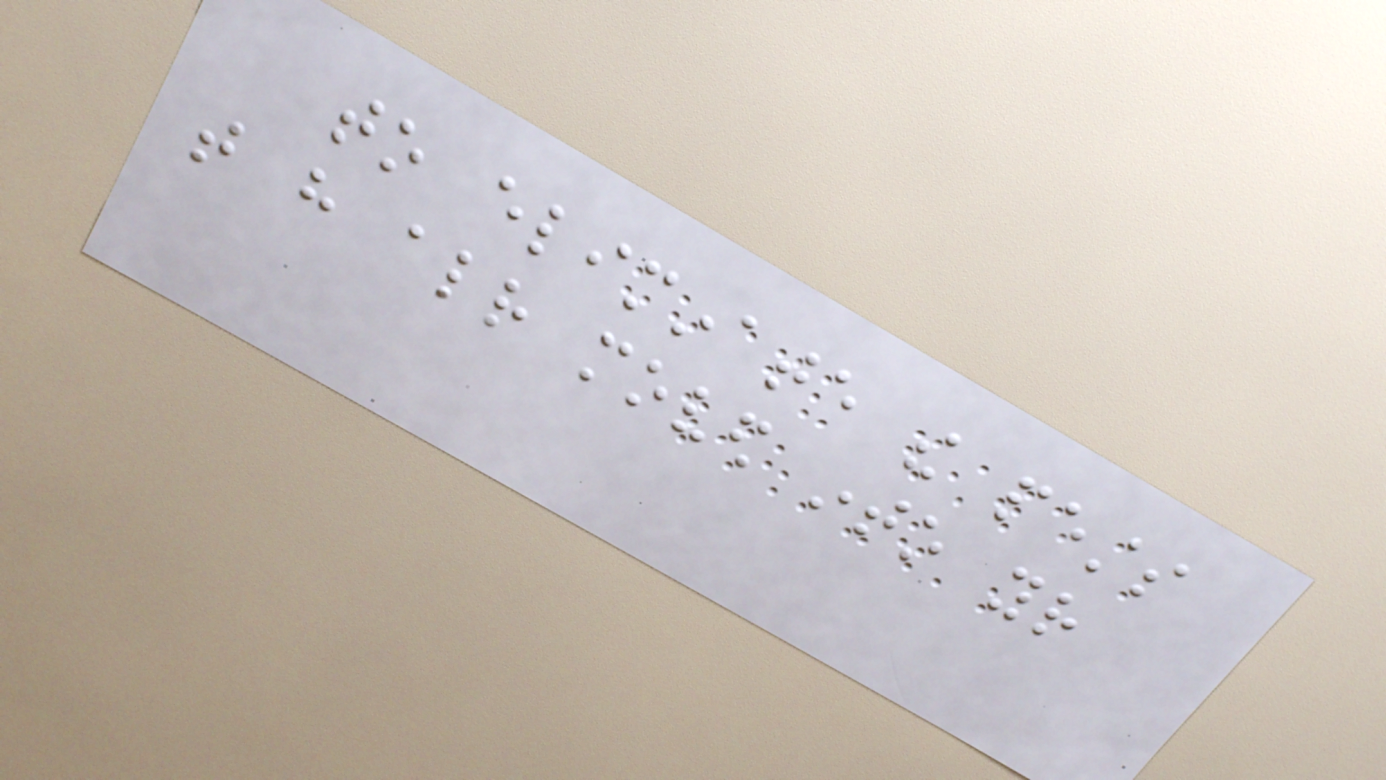to eliminate the pests
that have already moved into your
